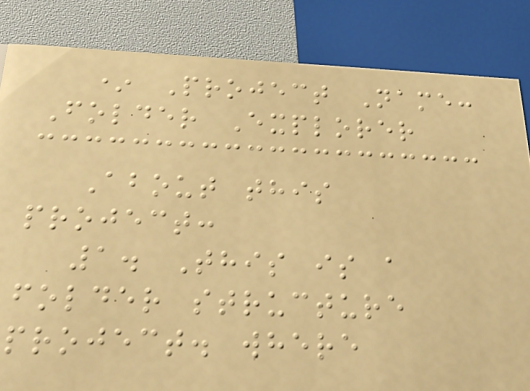* Project Name:
Folder Explorer
About this
project:
1. This is a
folder structure
project. where
